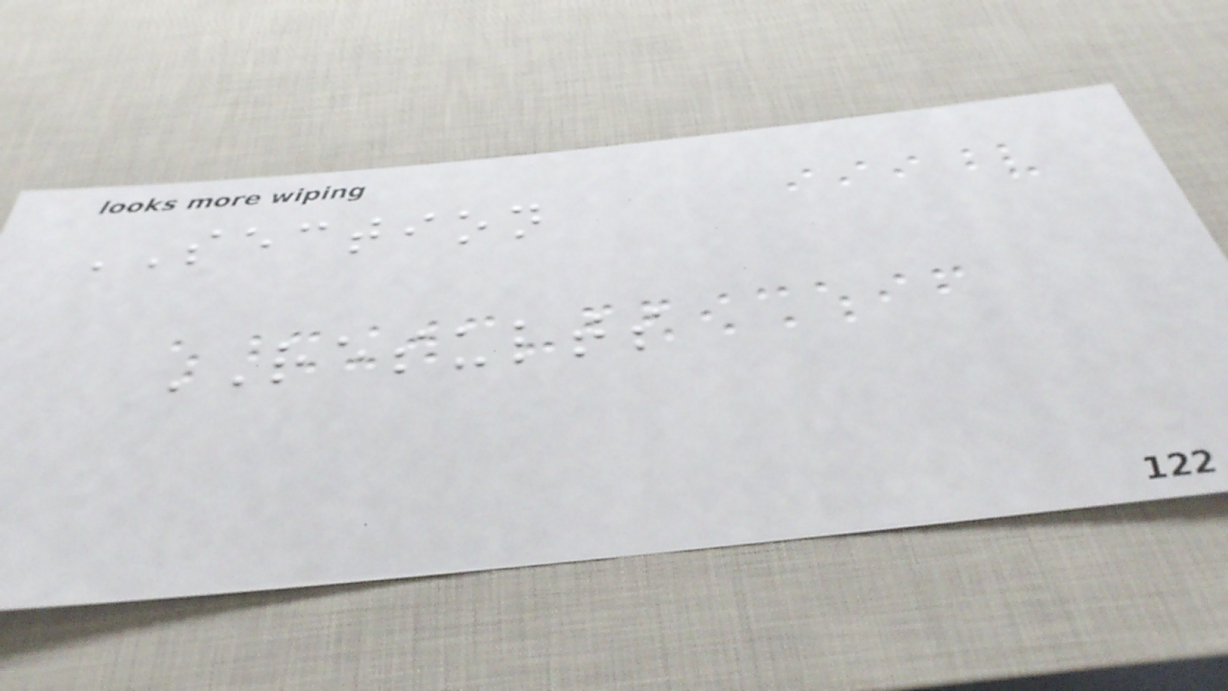SECTION
RESULTS
